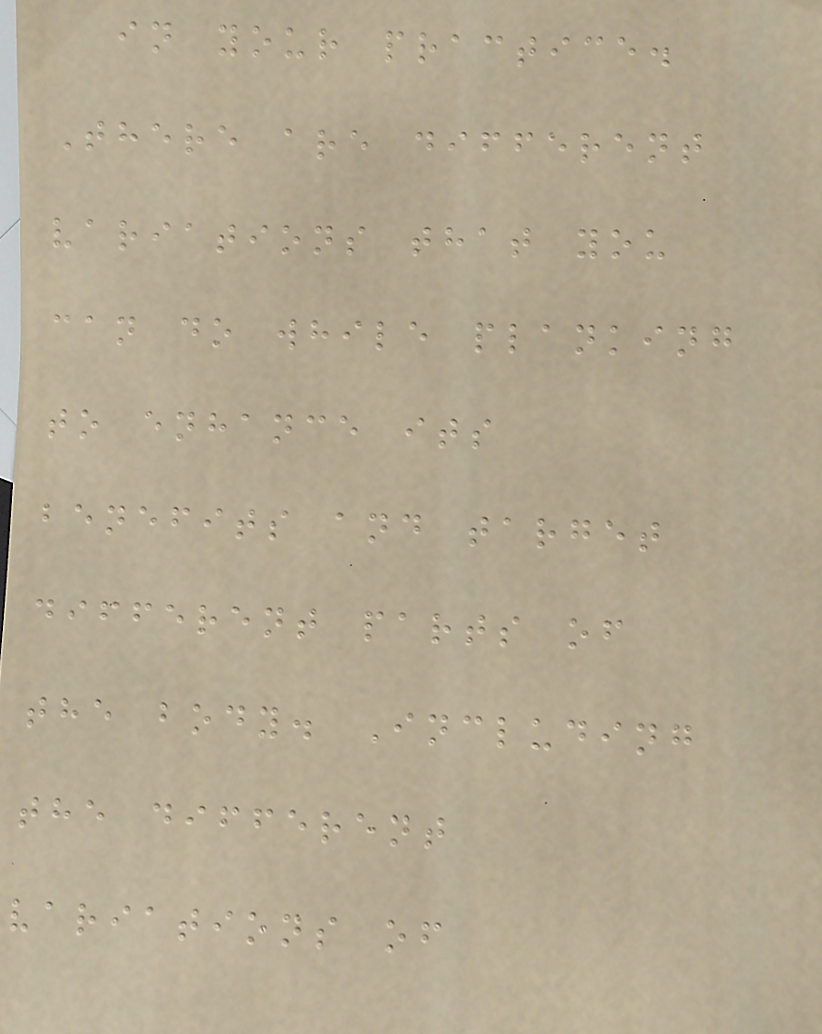in your practice.
There are different
variations that you
can do while planking
to enhance its
benefits and target
different parts of
the body. Including
the different
variations of
